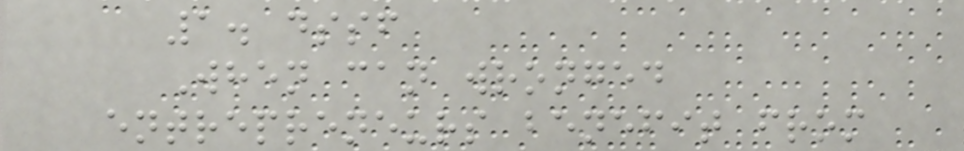1. dssf
When can wronged
entrepreneurs benefit from
